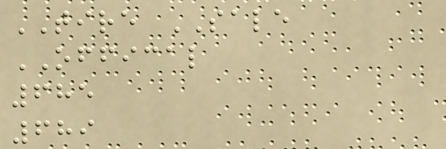TIRE SALE
OFFICAL
685
689
